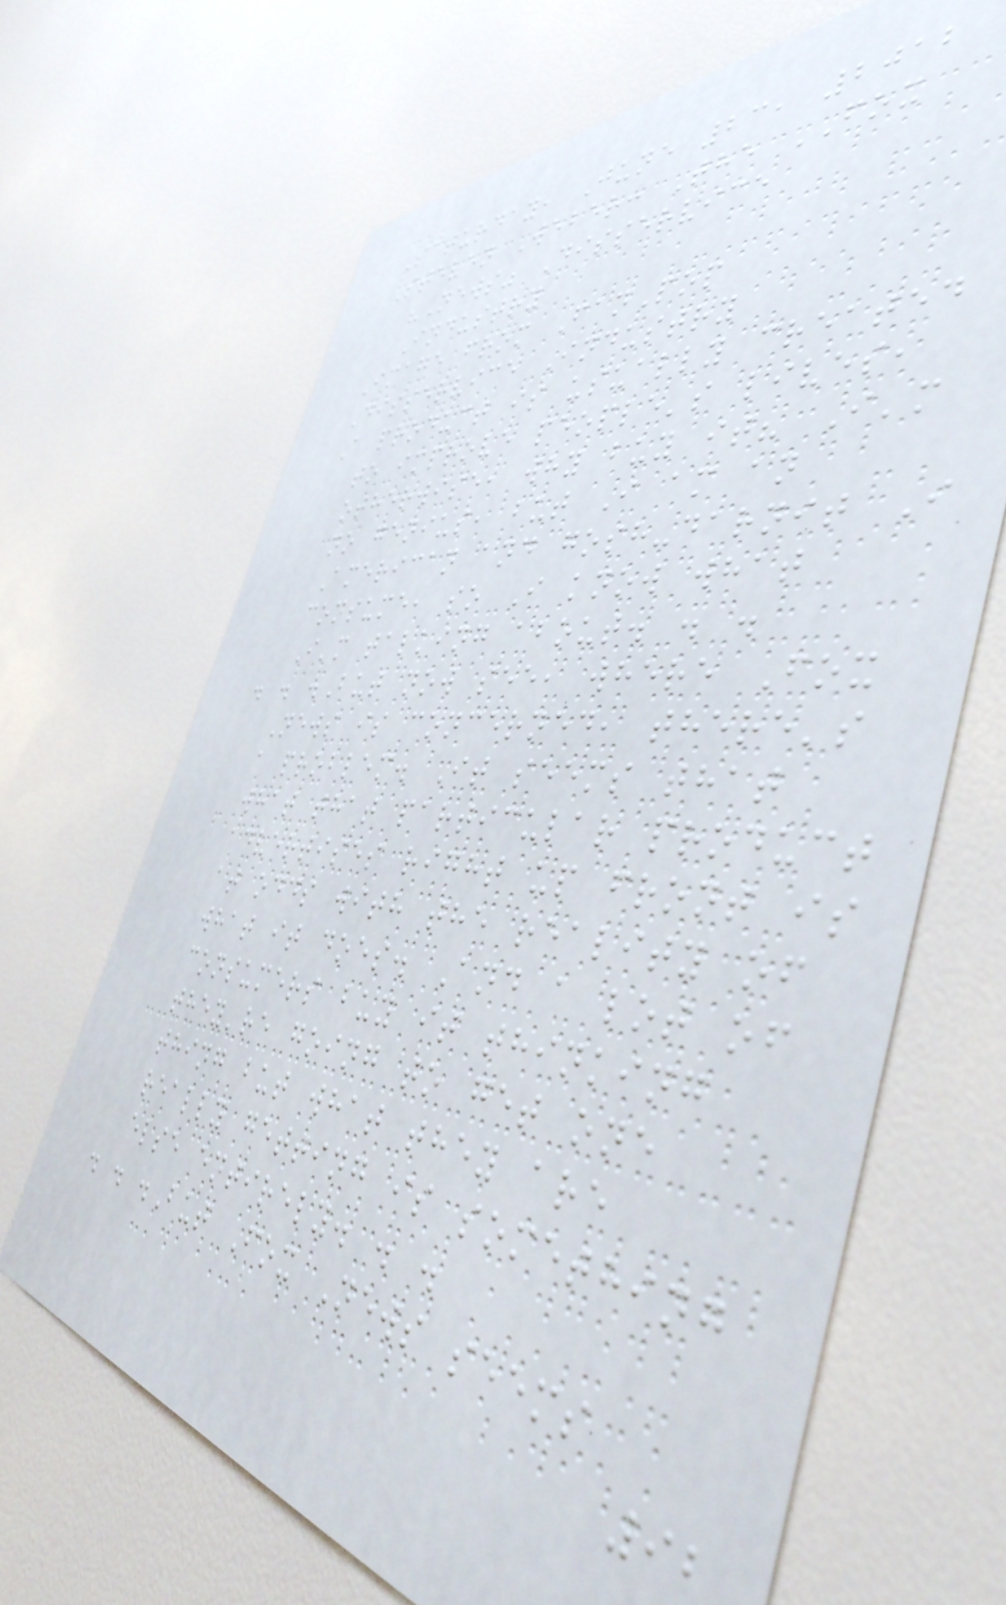Saturday, June 23, 2012
Steven Weber: The FOX
"News" Disservice
Industry
Image from FanPop
Disservice Industry
A product is usually created
to improve people's lives,
otherwise, why buy it? I'm
no genius, but I am an
American and gosh-darnit I
consume, so I know what
I'm talking about. . .
. . .But now see, where Fox
News is concerned, there's
a problem. It seems that
what that particular product
advertises right up front is
at odds with the reality of
what it does. And a lot of
consumers buy it thinking
they're going to get one
thing but what they are
really getting is something
else entirely. . .
. . .But Fox News seems
92
